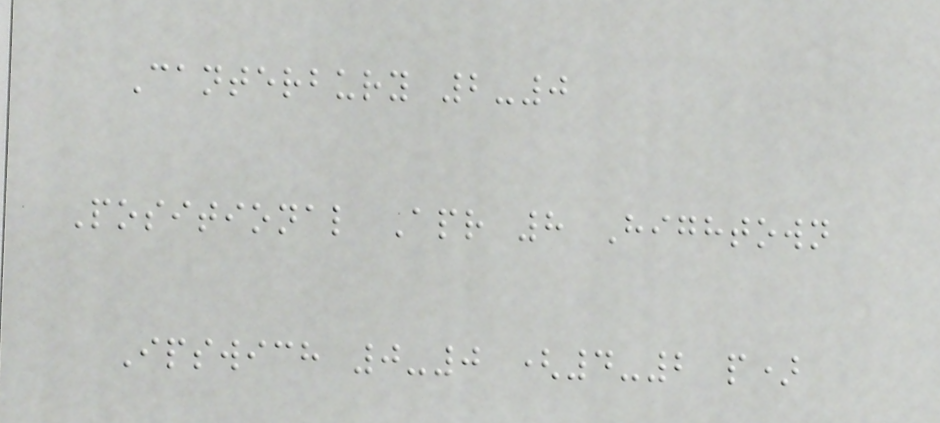Canterbury 2-0
Positional Apr 8 Hightown
Ipswich 0-0 (4-2 p)
